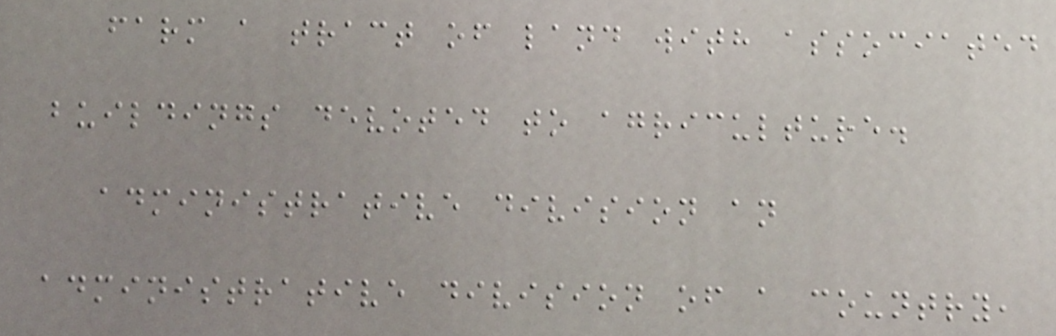farm a tract of land with associated
buildings devoted to agriculture.
administrative division an
administrative division of a country,
